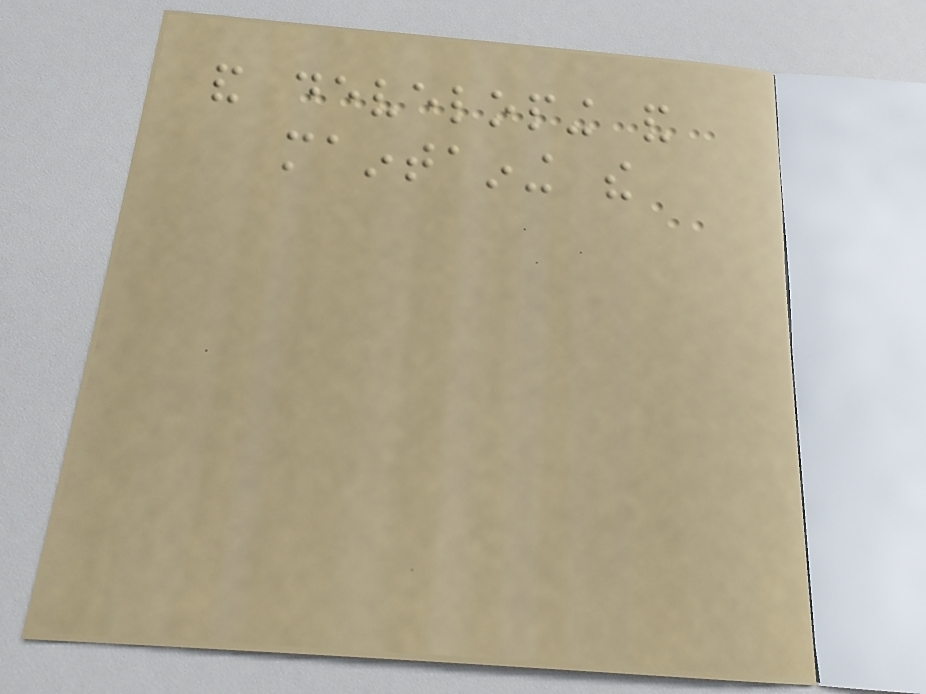and developing and
maintaining the
